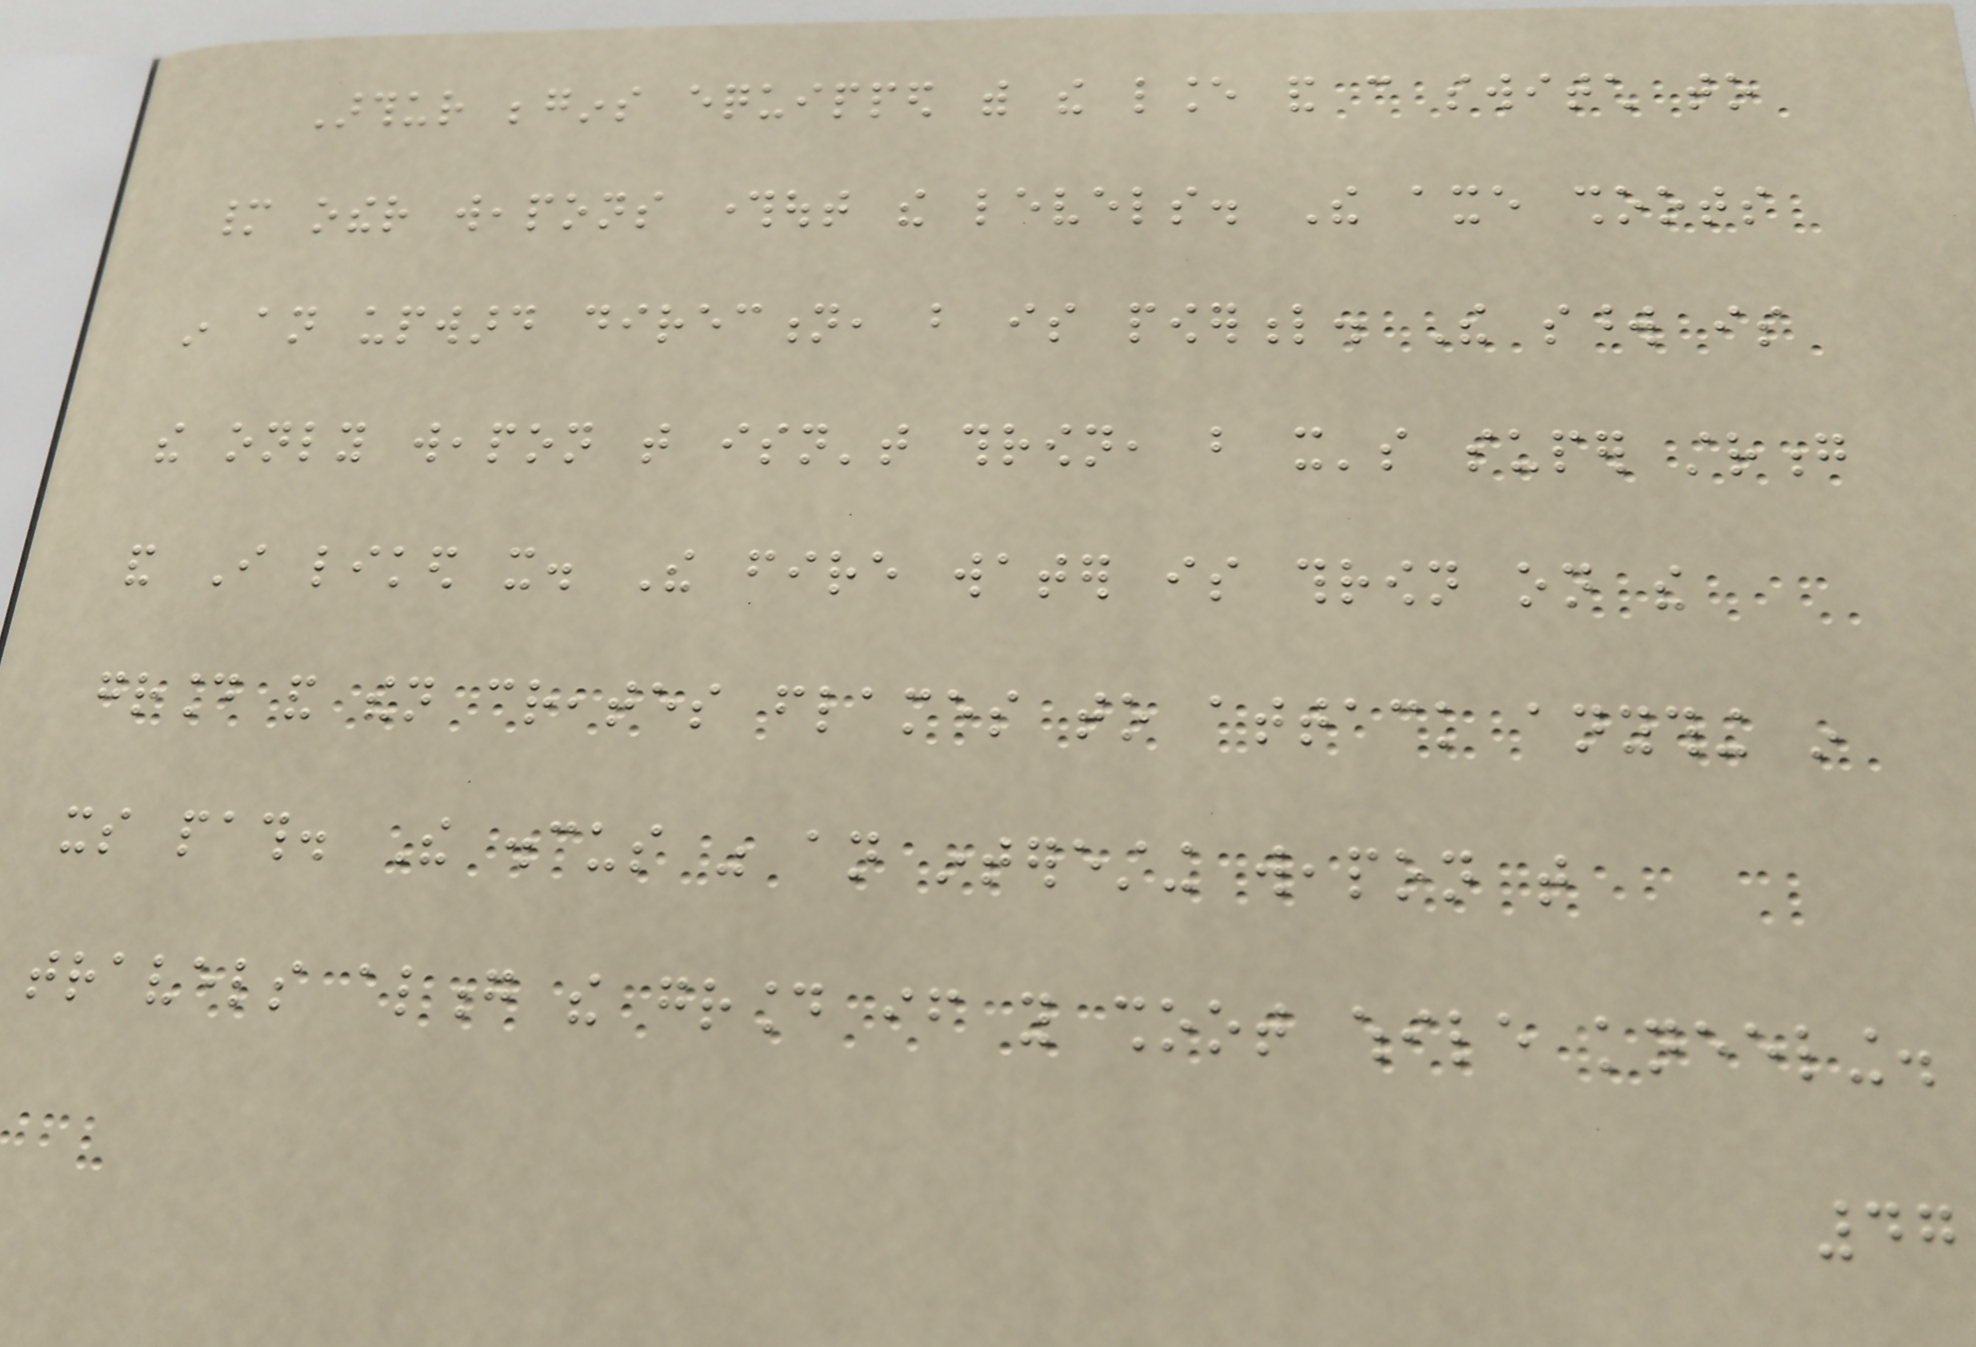Arthur begins equipped with the lance and can switch to
many other weapons throughout the levels. The axe shoots
in an upward direction, but is powerful. The sword is
the only weapon that isn't thrown, but it's super strong
and I liked it. The fire water is thrown on the
ground and then creates flames to attack anything in
its path. The discus was an interesting weapon that
travels along the ground if you shoot while kneeling.
47
